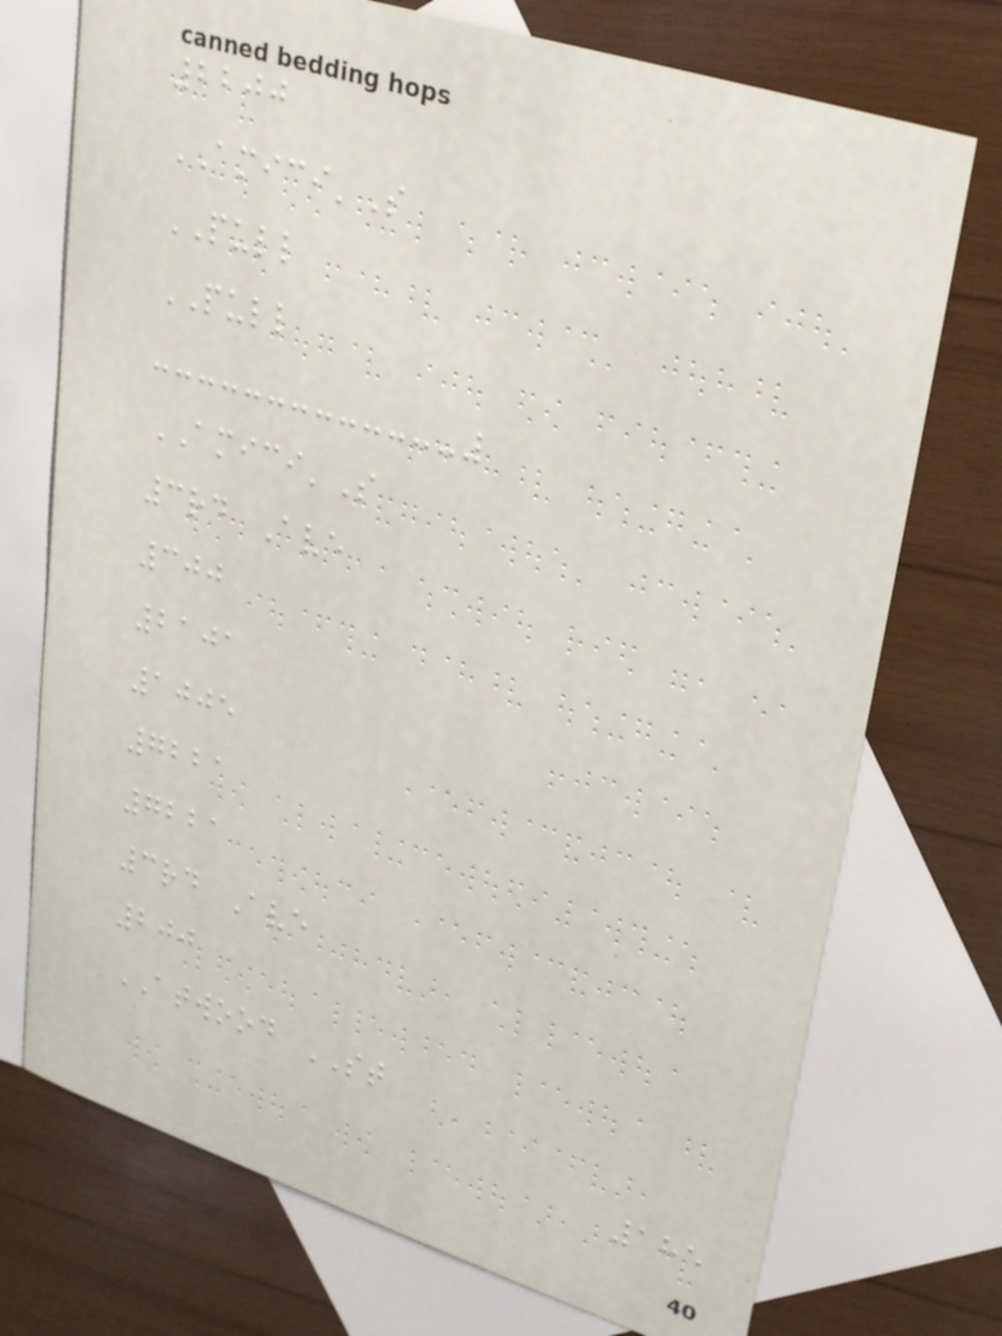2200
AMICI'S
PULL
PULL
AMICI'S
3rd Ave
300
2101
1005
7221
7221
3rd Ave
200
ATWOOD ST
185
